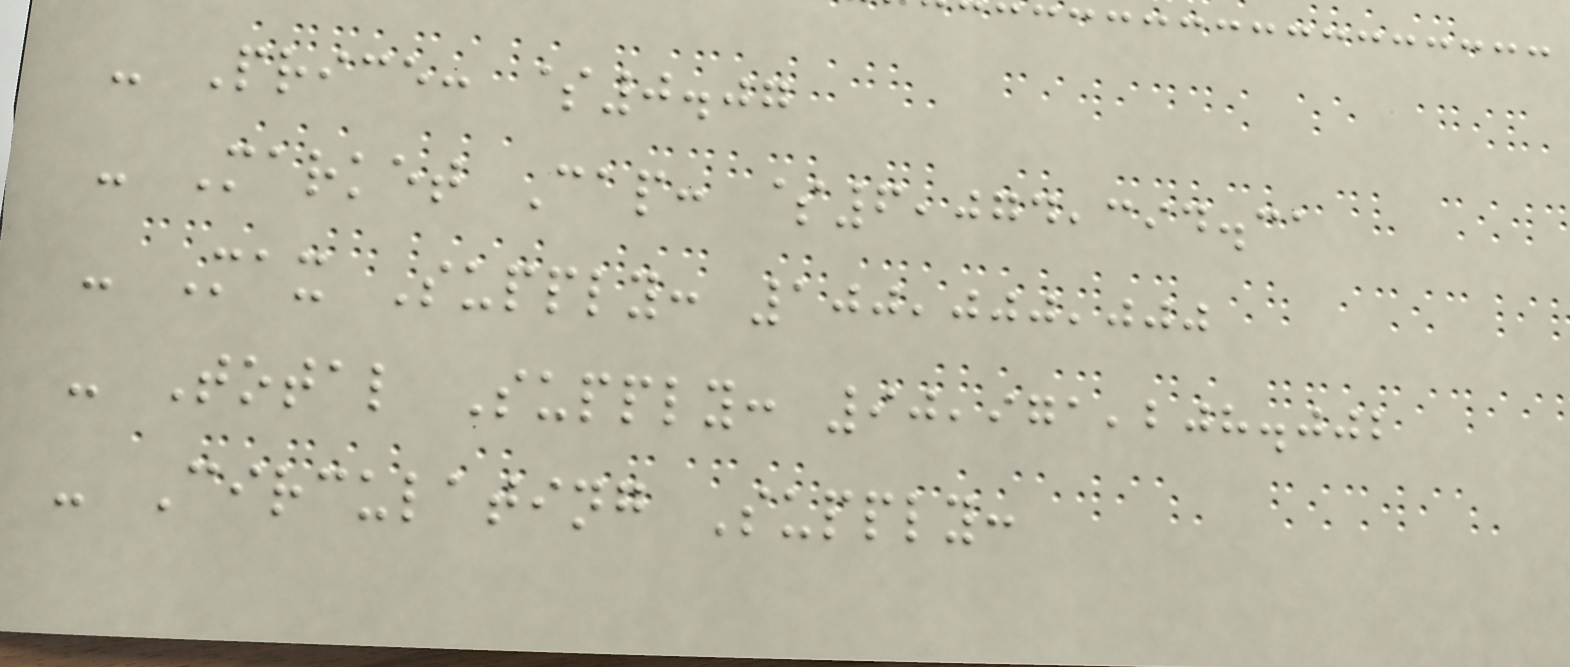- Price: $0.07
- Market Cap: $6,074,394.31
- Max Supply: 100,000,000
- Total Supply: 90,971,208.002
- Circulating Supply:
